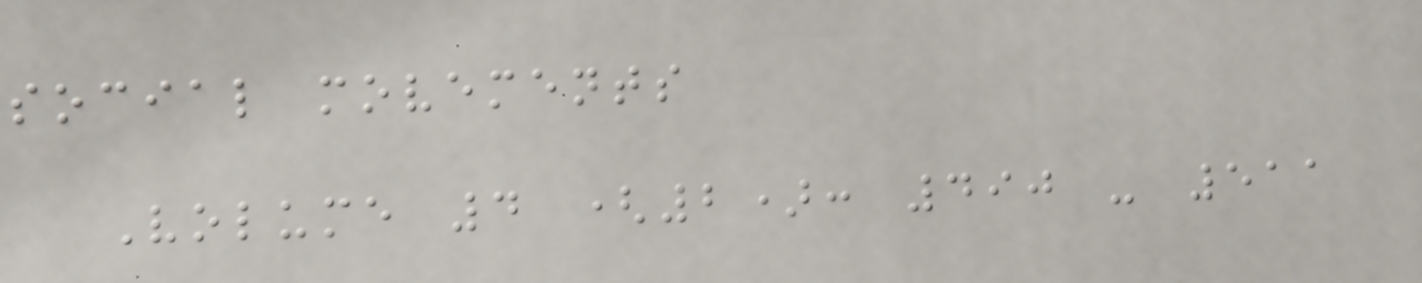social movements
Volume 4 (2): 490 - 511
